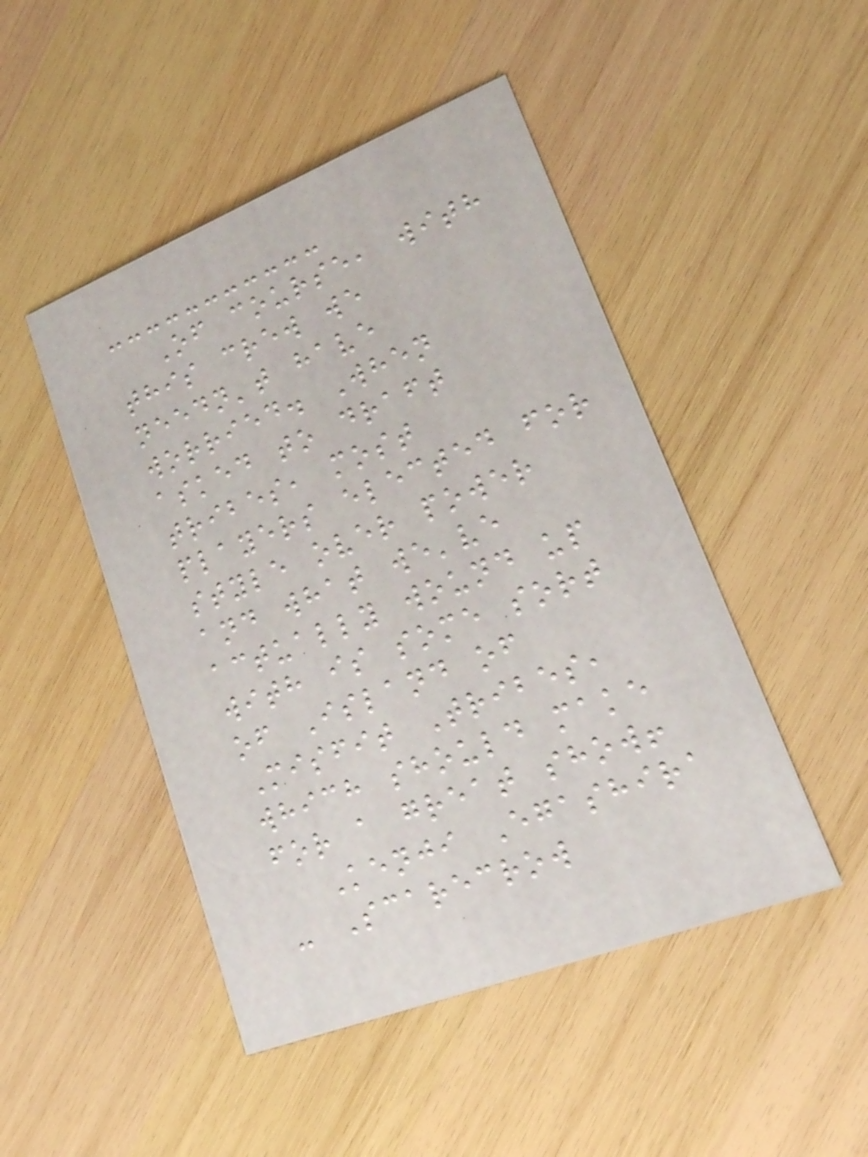Of course, with
this crew we
needn't have
worried. When
asked to draft
tribes, most
players elected for
style over power
and what we've
actually wound up
with is some sort
of Island of
Misfit Tribes,
which should make
for a great show!
Kenji Egashira
- Scarecrow
